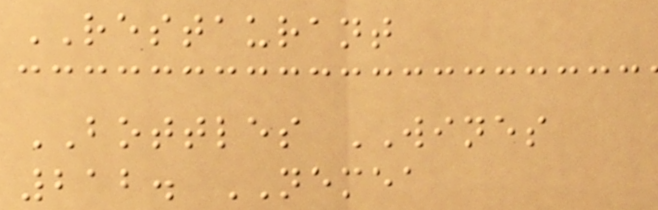RESTAURANT
BOTTLES WINES
212. NEMEA
